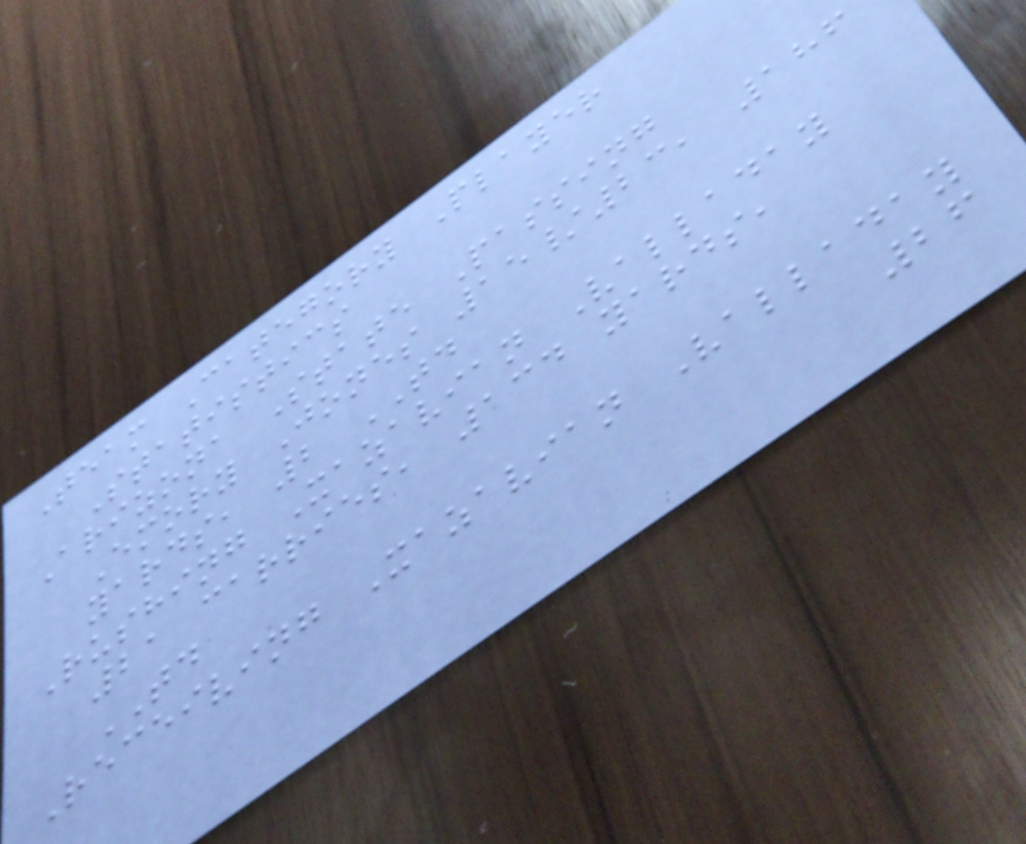Team Category Player
Statistics
Arizona State Passing
Emory Jones 15/23, 186
yards, 2 TD
Rushing Xazavian Valladay
21 carries, 134 yards,
TD
Receiving Xazavian Valladay
26
